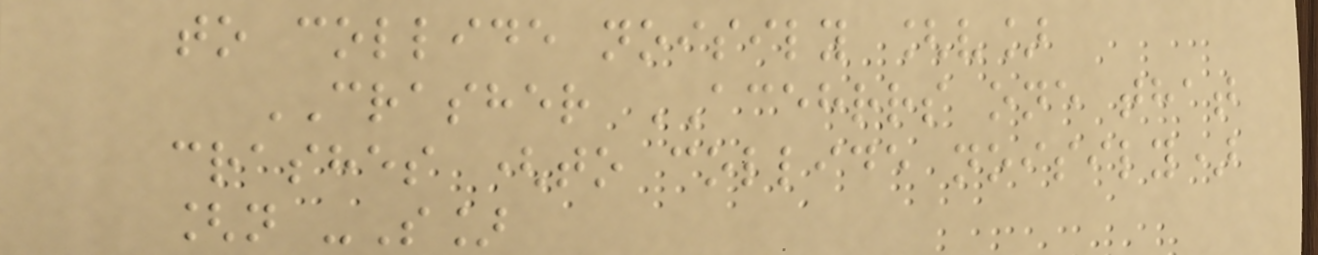to collide noisily [v]
CRASHER ACEHRRS one that
crashes (to collide noisily)
[n -S]
